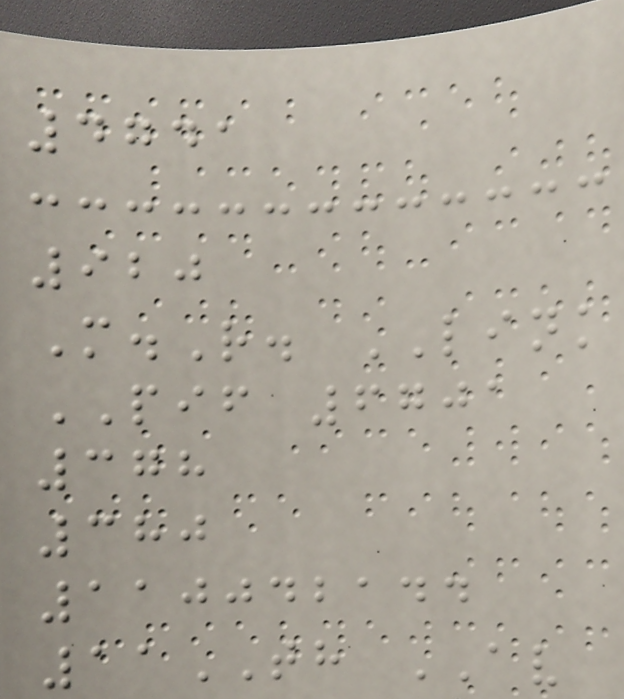4741
920
M.R. LINK
PIF 6701
378
380
110042144
11TH AV
